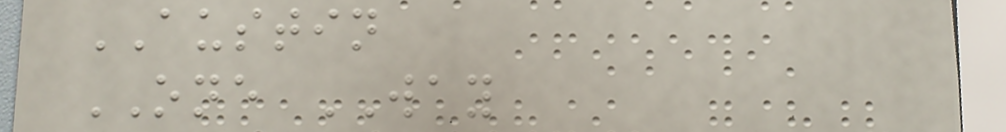AUSTIN
ONE WAY
